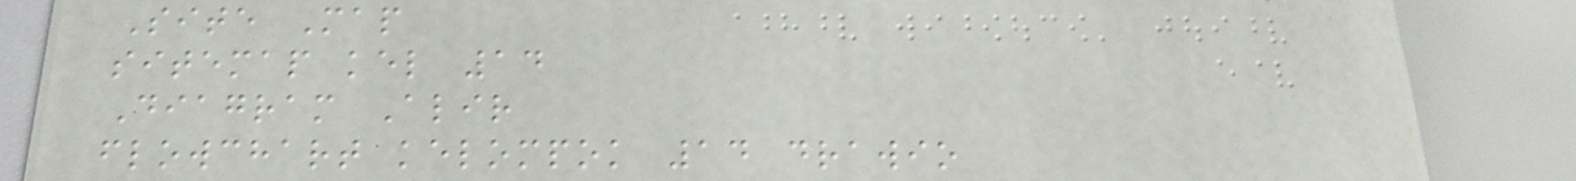Site Map
sitemap kel 14
Diagram Alir
flowchart kelompok 14 drawio
